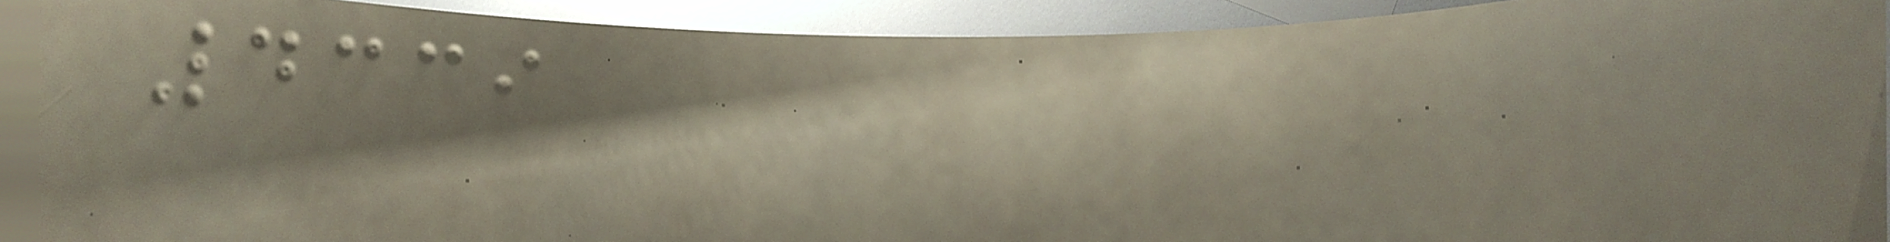4339
